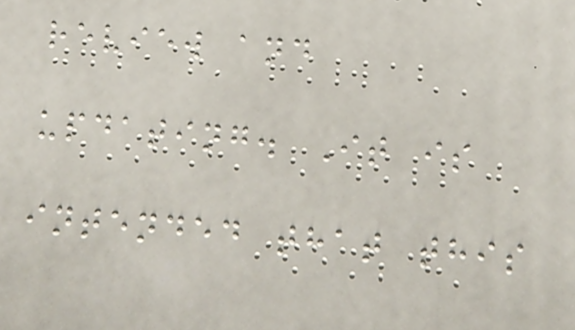review and
updating. It is
intended that this
